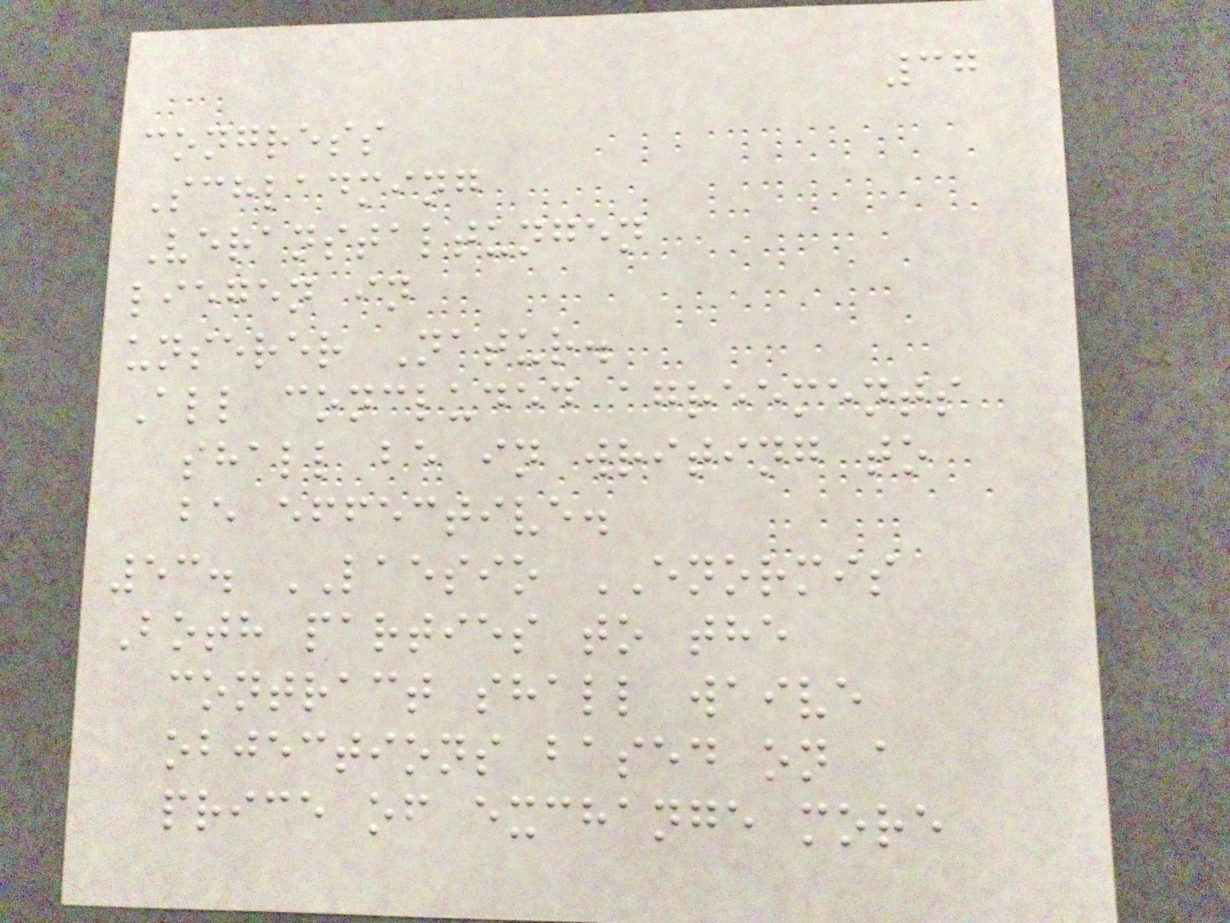37
congress
Schladming
Veranstaltungen
liegen in
unserer Natur.
All concluded agreements
shall be in writing to
be effective.
53. LAESIO ENORMIS
Both parties to the
contract shall waive
objections based on a
price of exchange more
